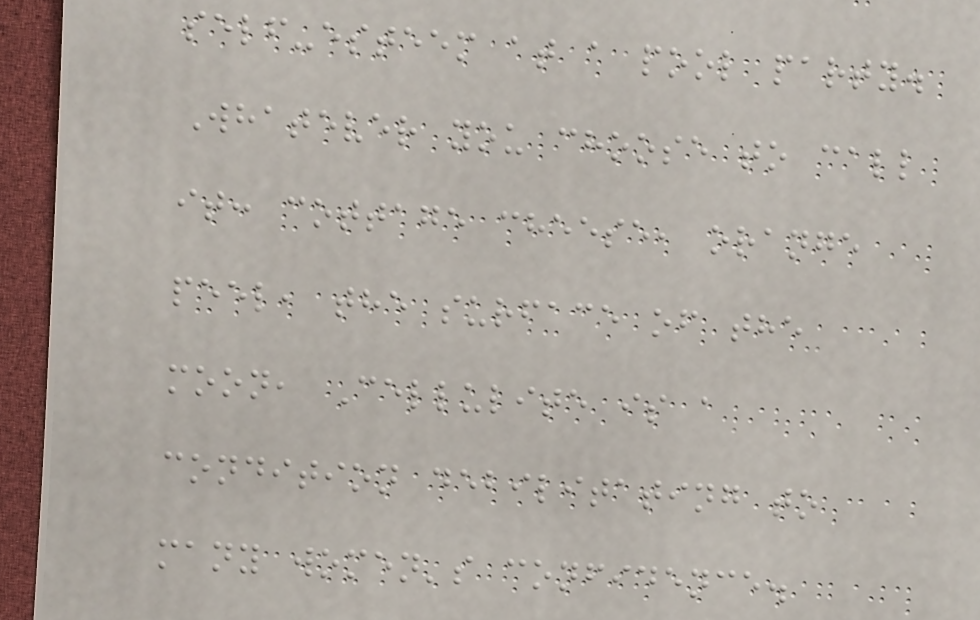self-esteem at a pool party.
Whatever you choose to call
it: cottage cheese, orange
peel, the surface of the
moon, Cellulite is a
condition debilitating to
many women's confidence.
